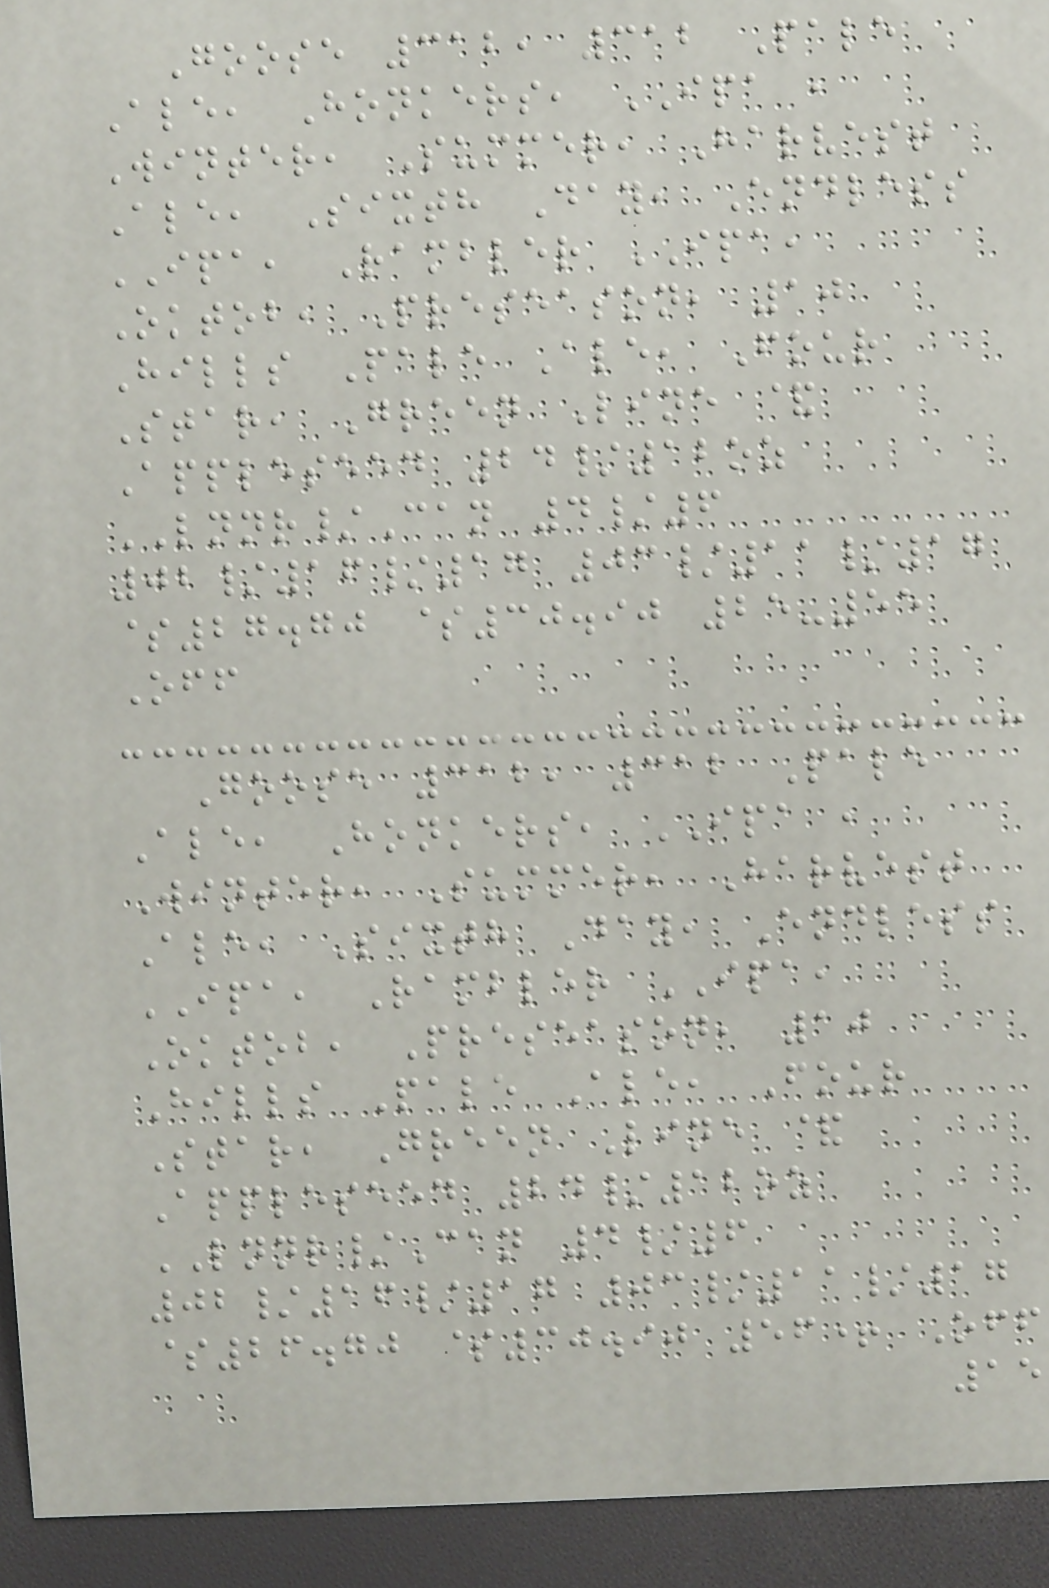Goose 312, 312 Pale
Ale, Honkers, IPA ,
Winter, Summer, Harvest
Ale, Sixth Day, Endless
IPA, Rambler IPA,
Oktob, Preseason, 10
Hills Pale Ale, Four
Star, Green Line &
Appleseed 24/12oz
LNNR/Can 4/6
02/16/17 03/11/17
$27.70 $30.90 25-55
Off
Goose 312, 312 Pale
Ale, Honkers, IPA ,
Winter, Summer, Harvest
Ale, Sixth Day, Endless
IPA, Rambler IPA,
Oktob, Preseason, 10
Hills Pale Ale, Four
Star, Green Line &
Appleseed 24/12oz
LNNR/Can 4/6
02/16/17 03/11/17
$26.70 $30.90 56+ Off
15
